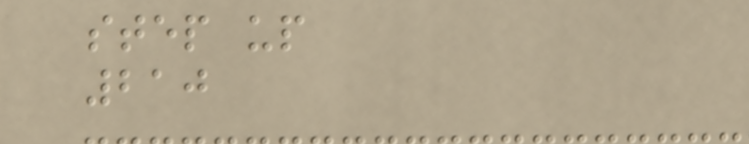step up
210
